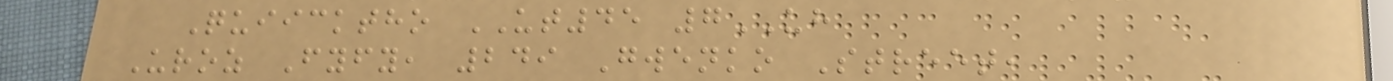Quiicktho UT45 7UH
Uroz Fyfy, 249 Gwenko Street,
